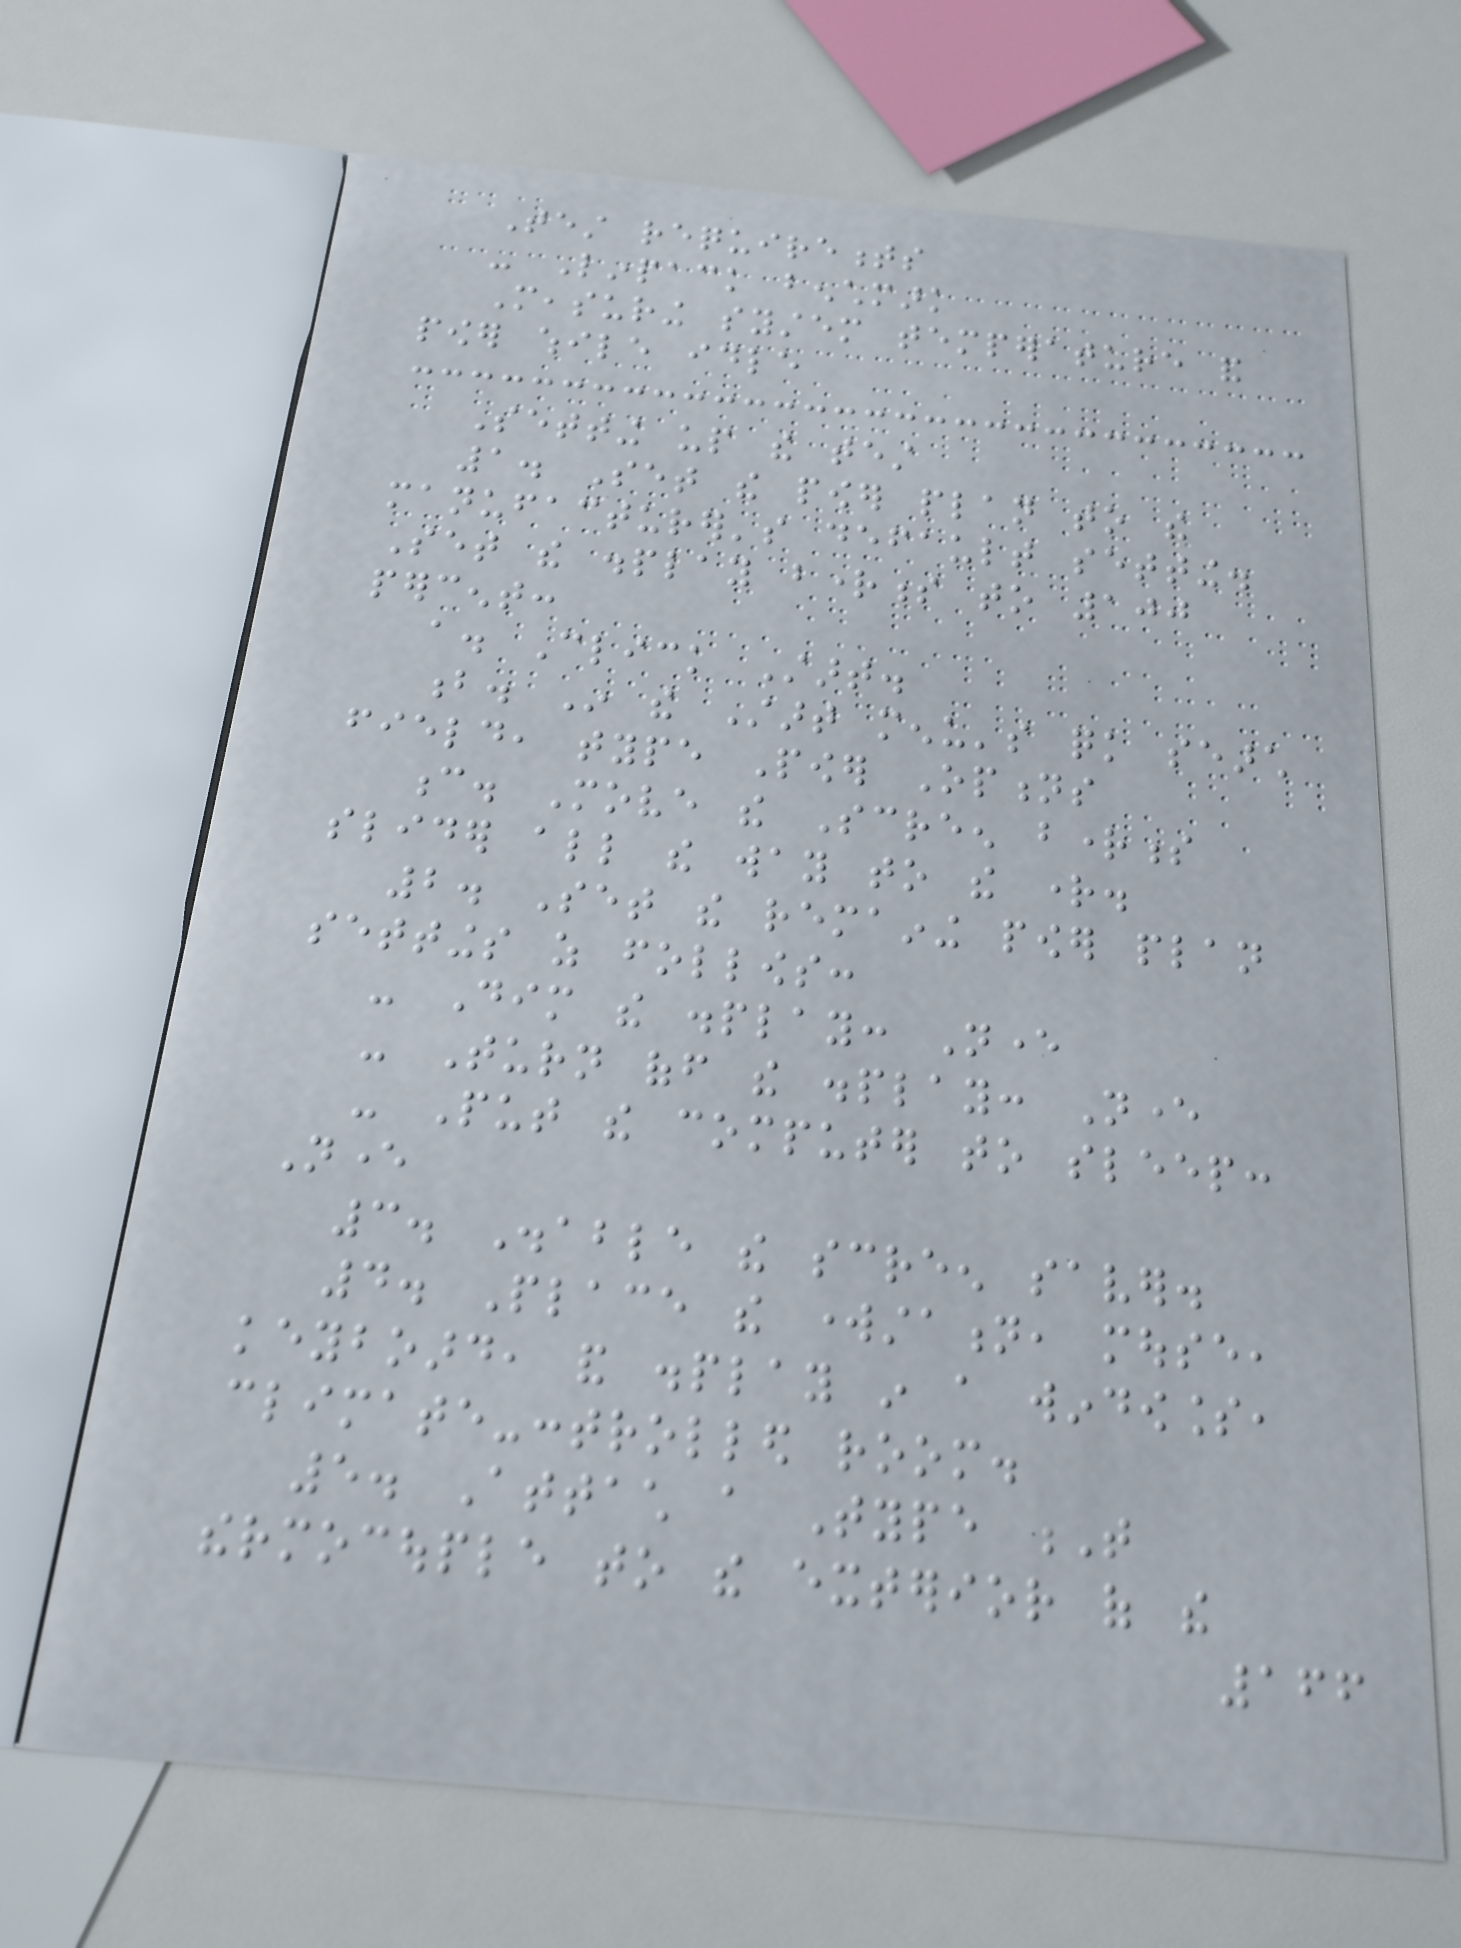Test requirements
- Linpack benchmark
Measuring system temperature and
power while idle
Setting up the test
1. Set the power plan to the
manufacturer's default setting.
Set the display brightness to 100
percent:
a. Click Start.
b. In the Start menu's quick search
field, type Power Options
c. Move the Screen brightness
slider all the way to the right.
2. Set the remaining power plan
settings as follows:
- Dim the display: Never
- Turn off the display: Never
- Put the computer to sleep:
Never
3. Disable the screen saver.
4. Place the workstation, mouse,
keyboard, and display in a windowless,
climate-controlled room.
5. Attach a Type T
thermocouple to the exterior of the
166
